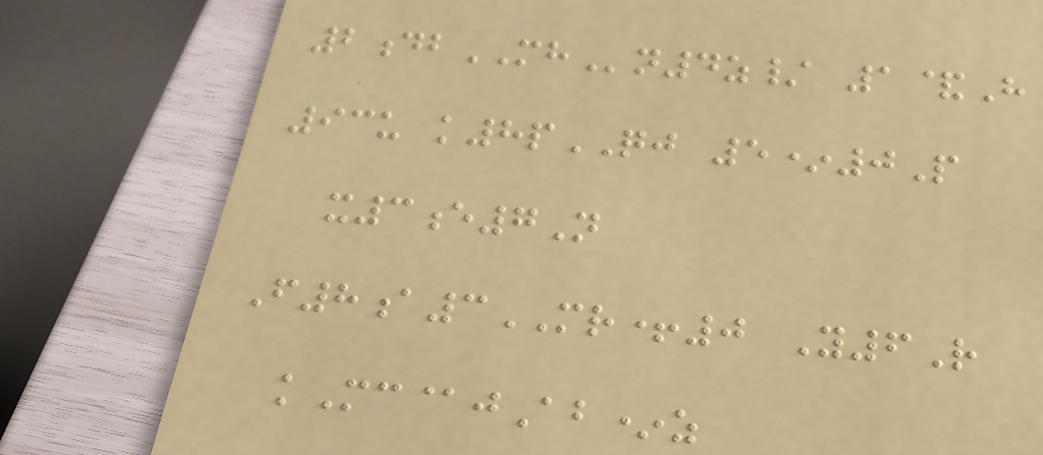2dbMHn4z/ 1&H
93u k8pQJ 5*0P
x3e7N
F8a3MR+0 Y6R
kMc@jAb*z
